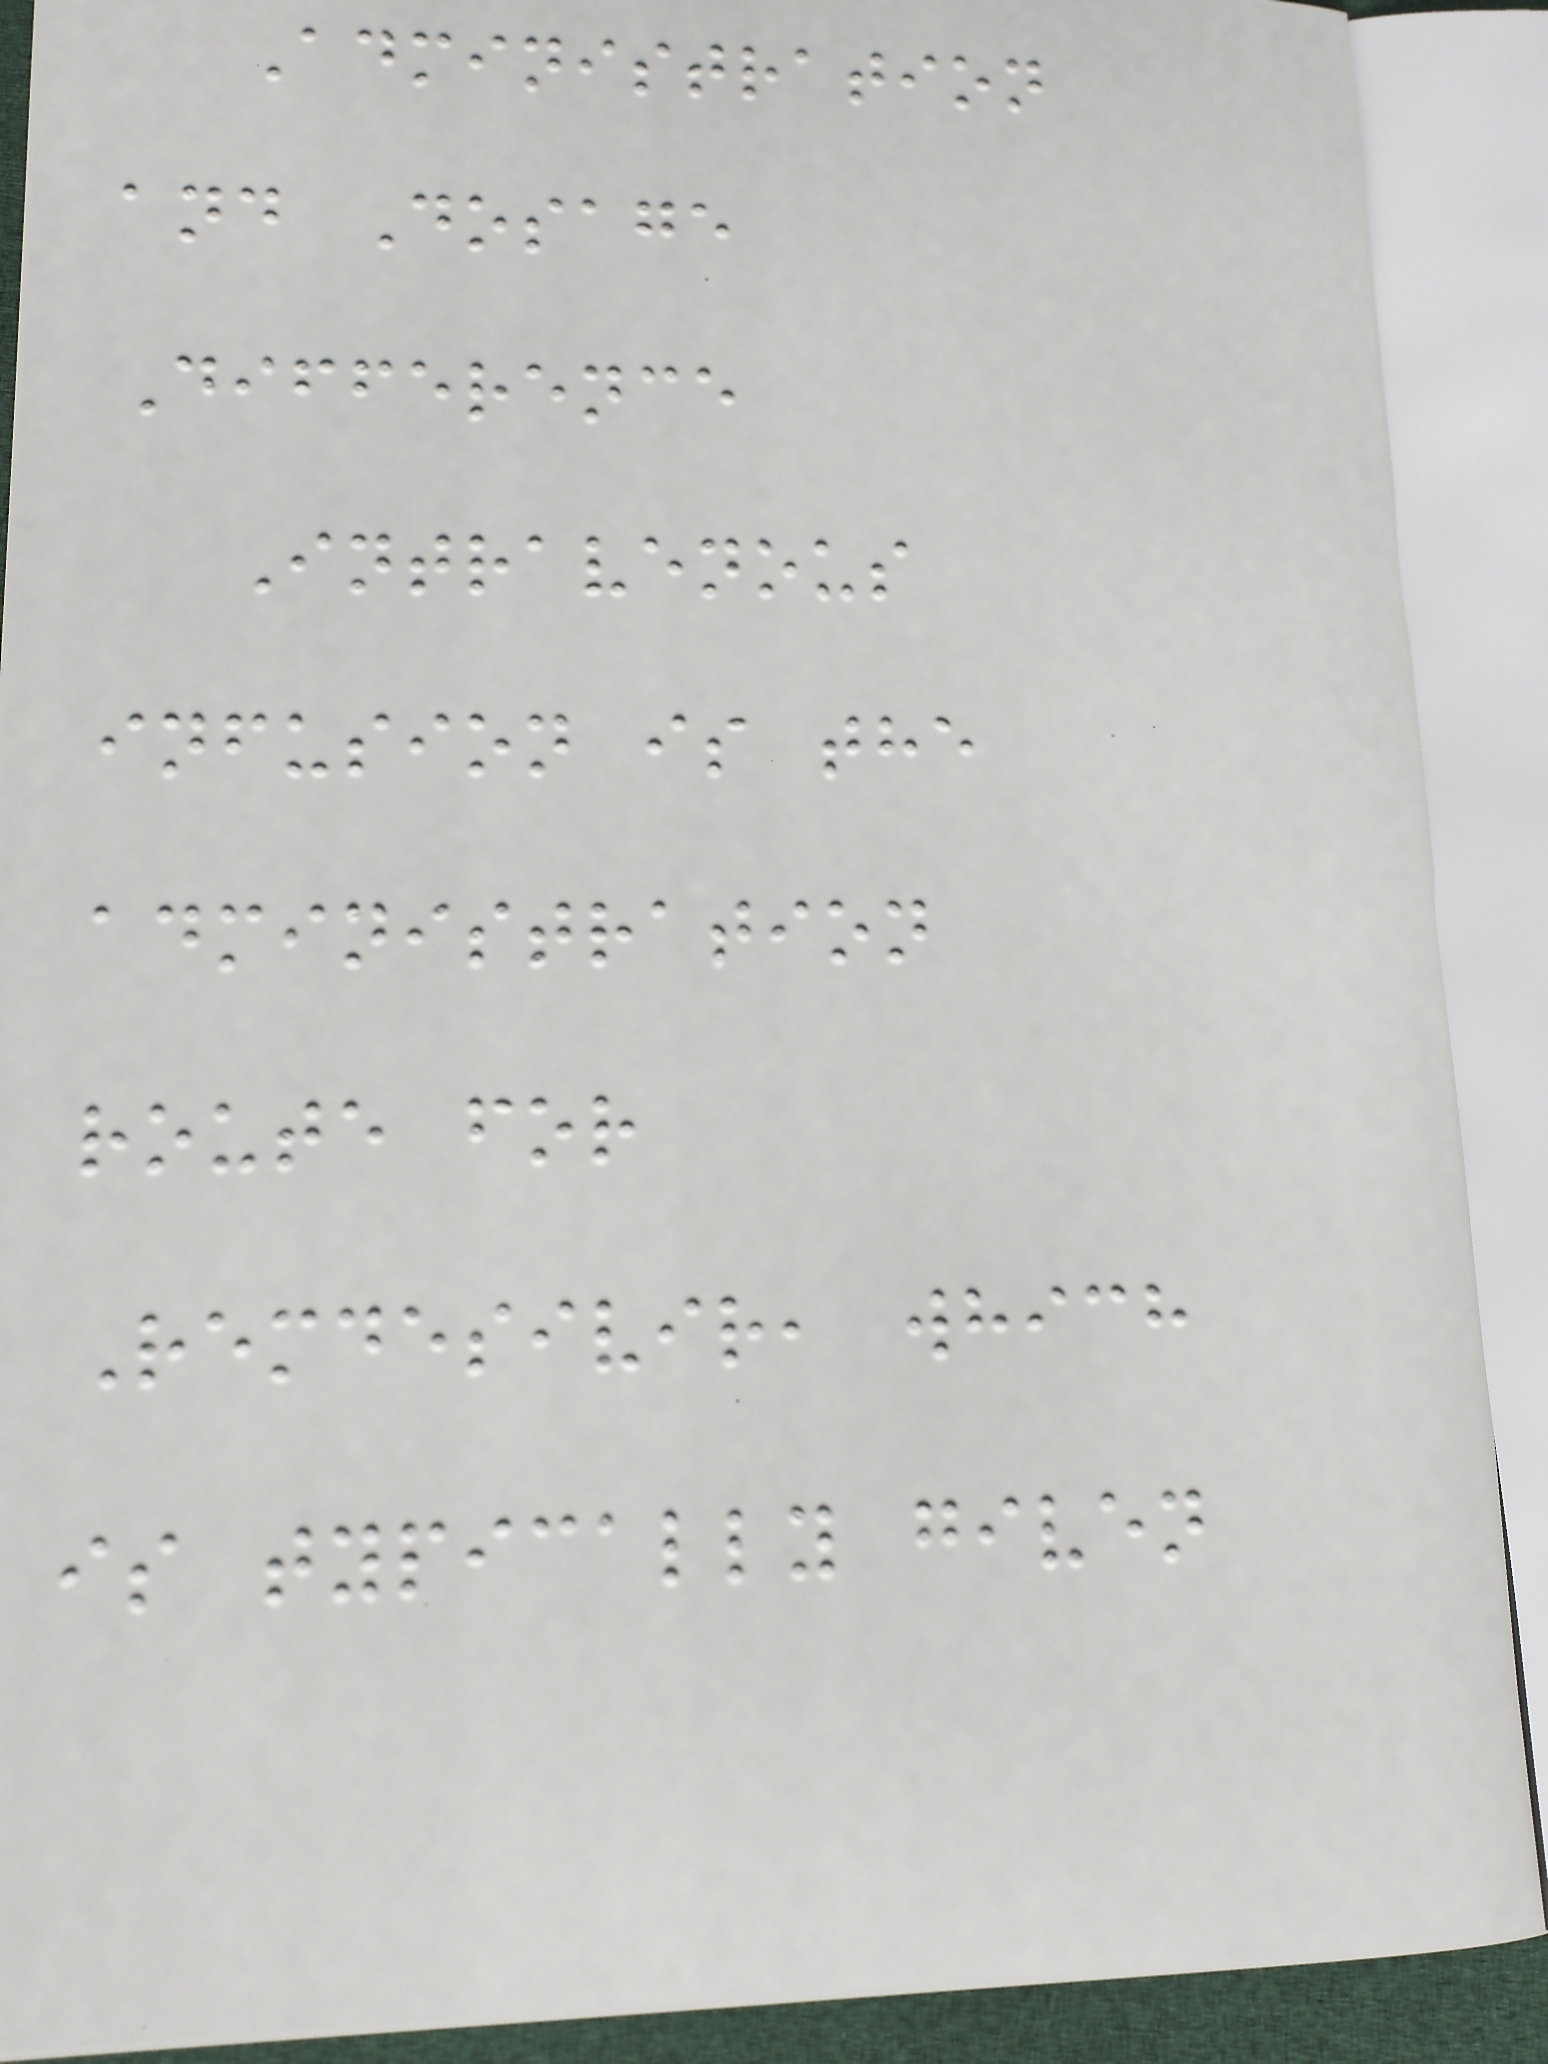Administration
and Dosage
Difference
Intravenous
infusion is the
administration
route for
Remdesivir, which
is typically given
